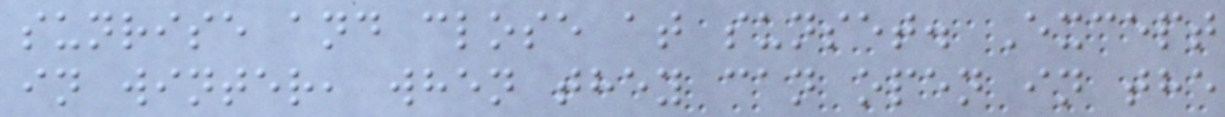sunrise and close at sunset. Except
in winter, when they can open in the
